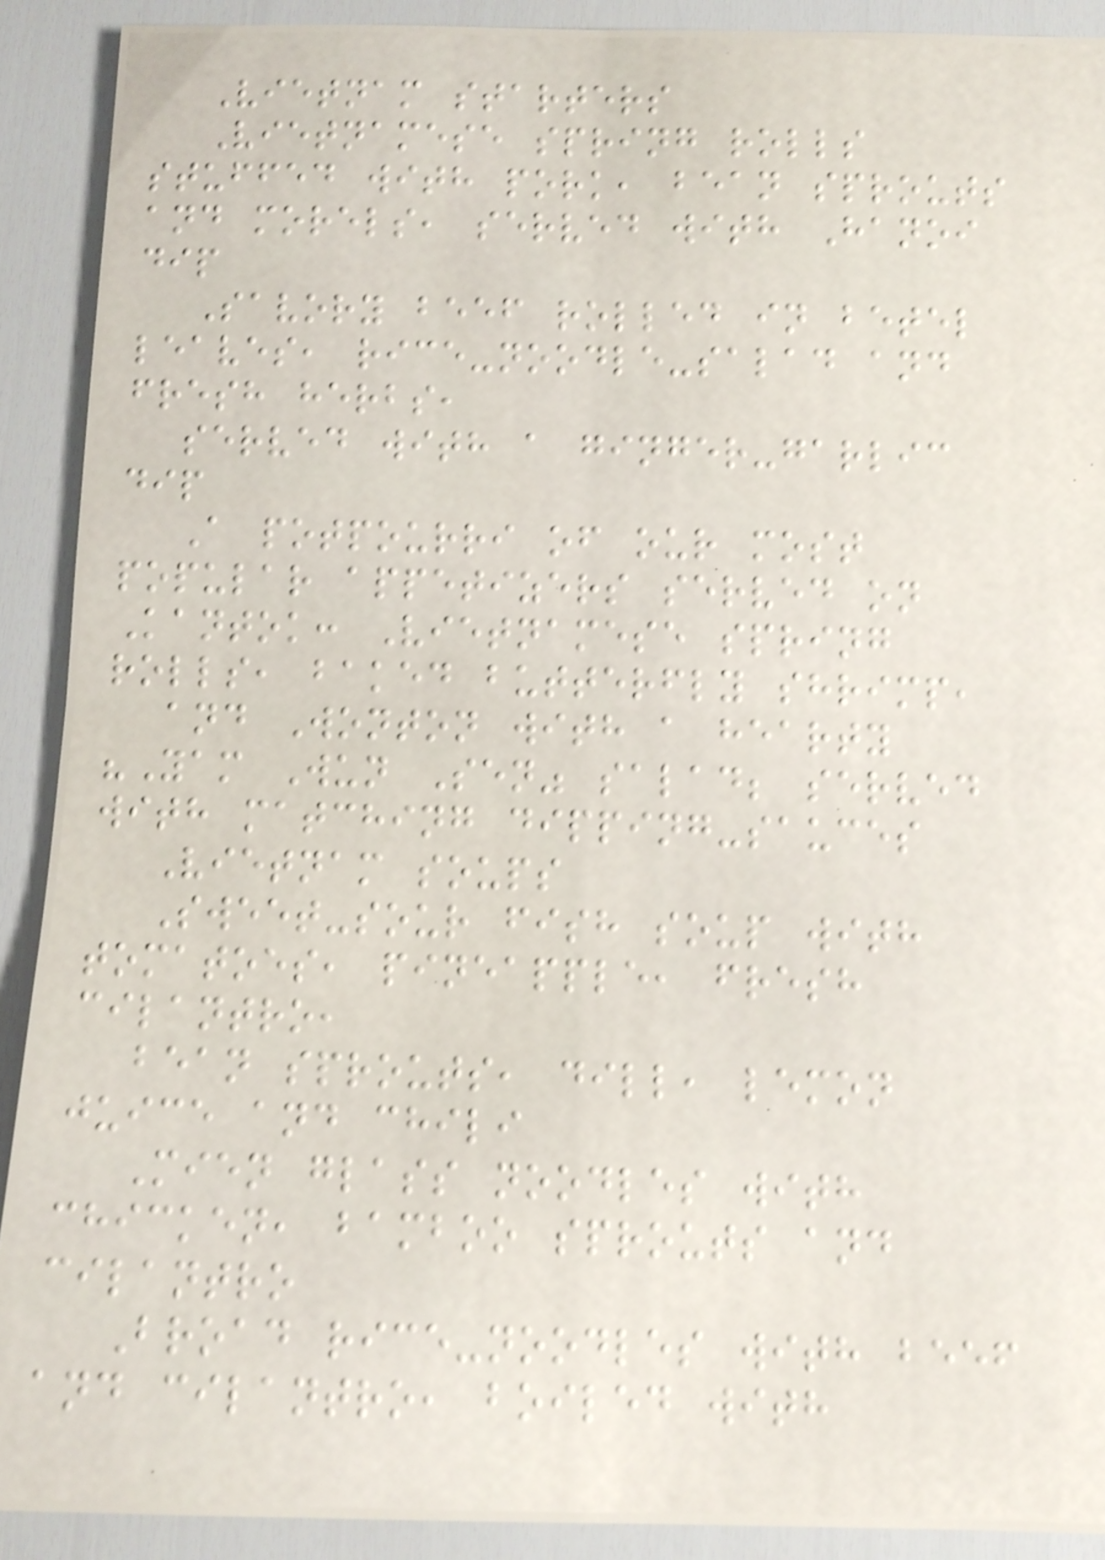Vietnam starters
Vietnamese spring rolls
stuffed with pork, bean sprouts
and morels, served with Hanoi
dip
Savory beef rolled in betel
leaves, rice-noodle-salad and
fresh herbs,
served with a ginger-garlic
dip
A potpourri of our most
popular appetizers served on
Kantok: Vietnamese spring
rolls, baked butterfly shrimp,
and Wonton with a hearty
"Yam Wun Sen" salad; served
with matching dipping-sauces
Vietnam soups
Sweet-sour fish soup with
tomatoes, pineapple, fresh
cilantro,
bean sprouts, dill, lemon
juice and chili
Mien glass noodles with
chicken, bamboo sprouts and
cilantro
Broad rice-noodles with beef
and cilantro, boiled with
